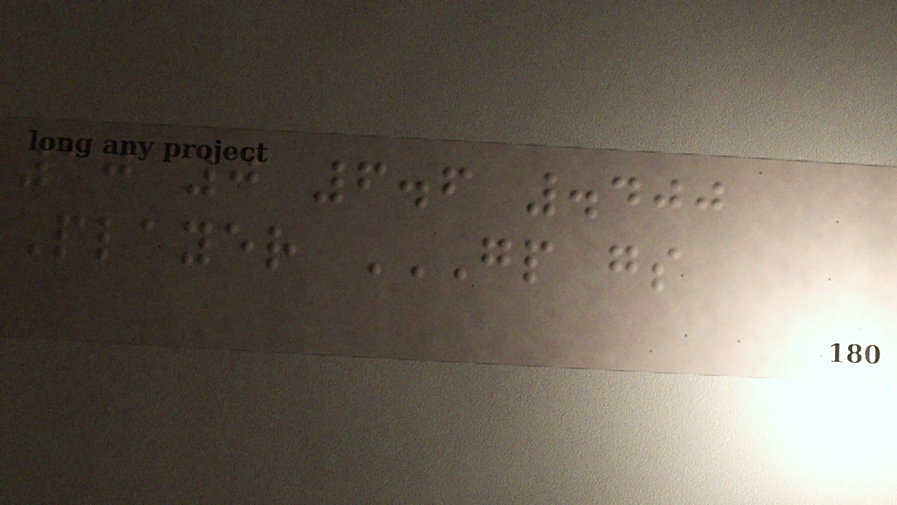10 0 6.6 .400
Player GP GS
